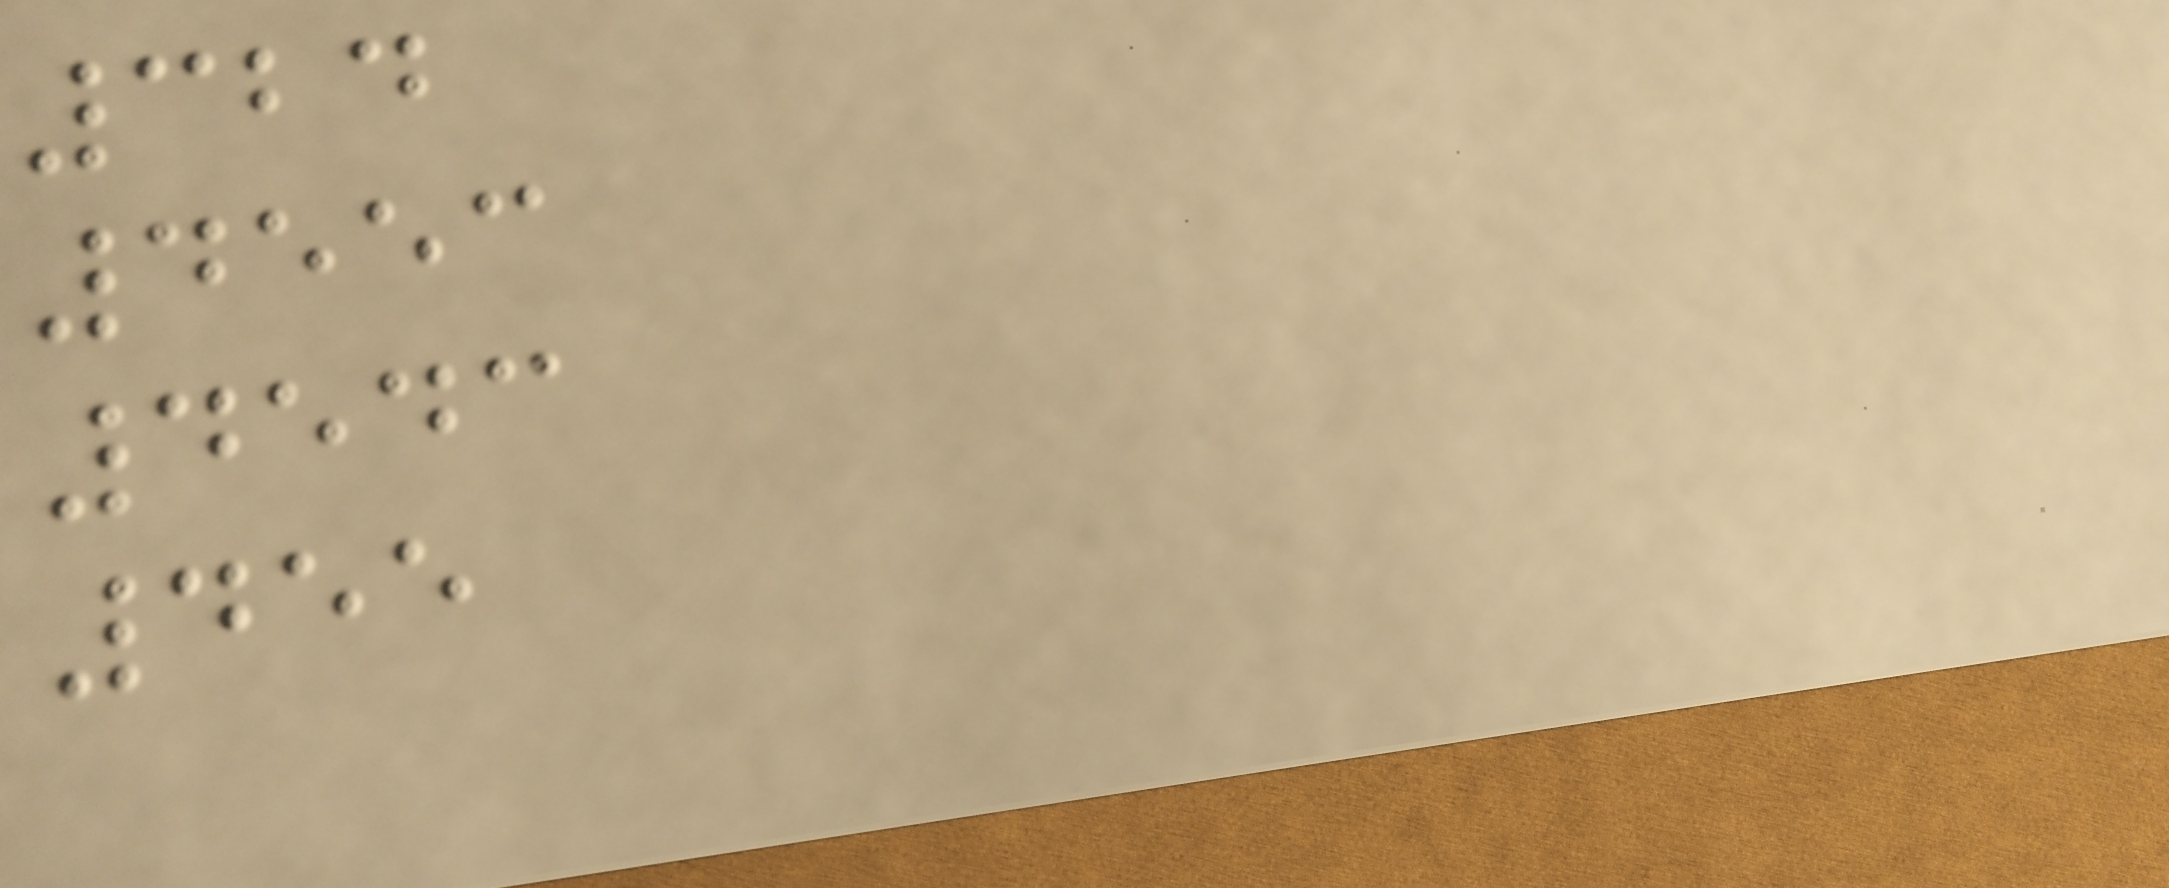324
4553
4543
455
